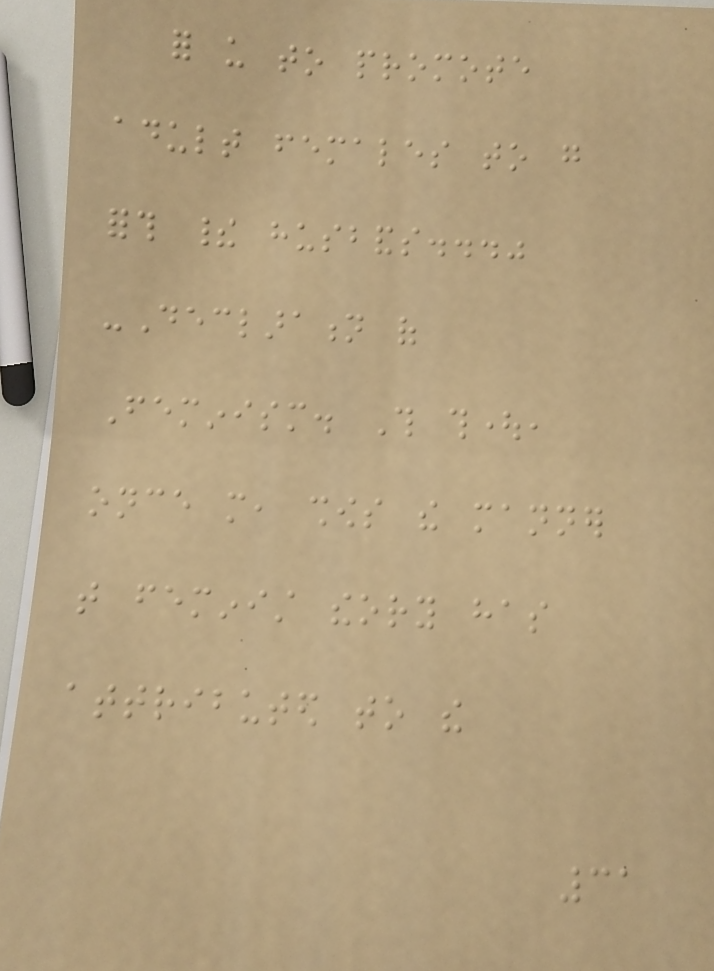for us to promote
adult females to go
forth their husbands..."
-Declaration of
Feminism. This thought,
once more, shows the manner
that feminist theory has
attributed to the
31
